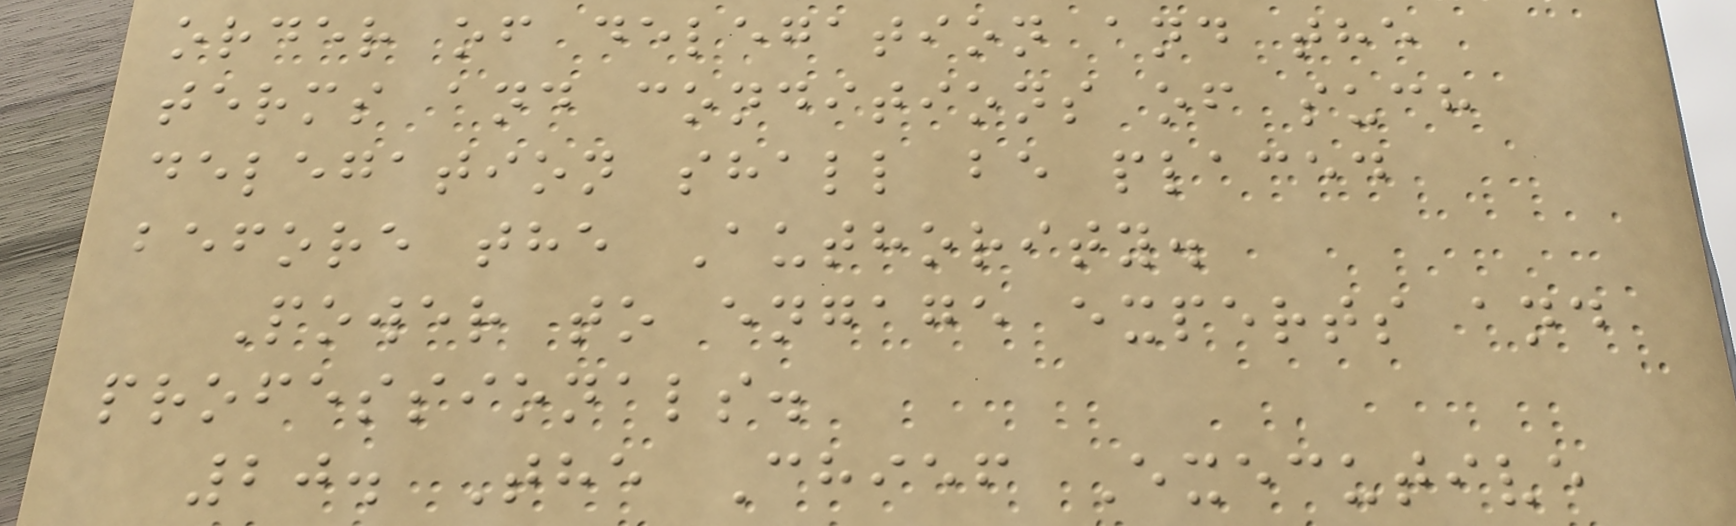order of delegation and the
terms and conditions of such
delegation shall be placed
before the Authority.
Power to engage experts and
professionals.
20. The Chief Executive
